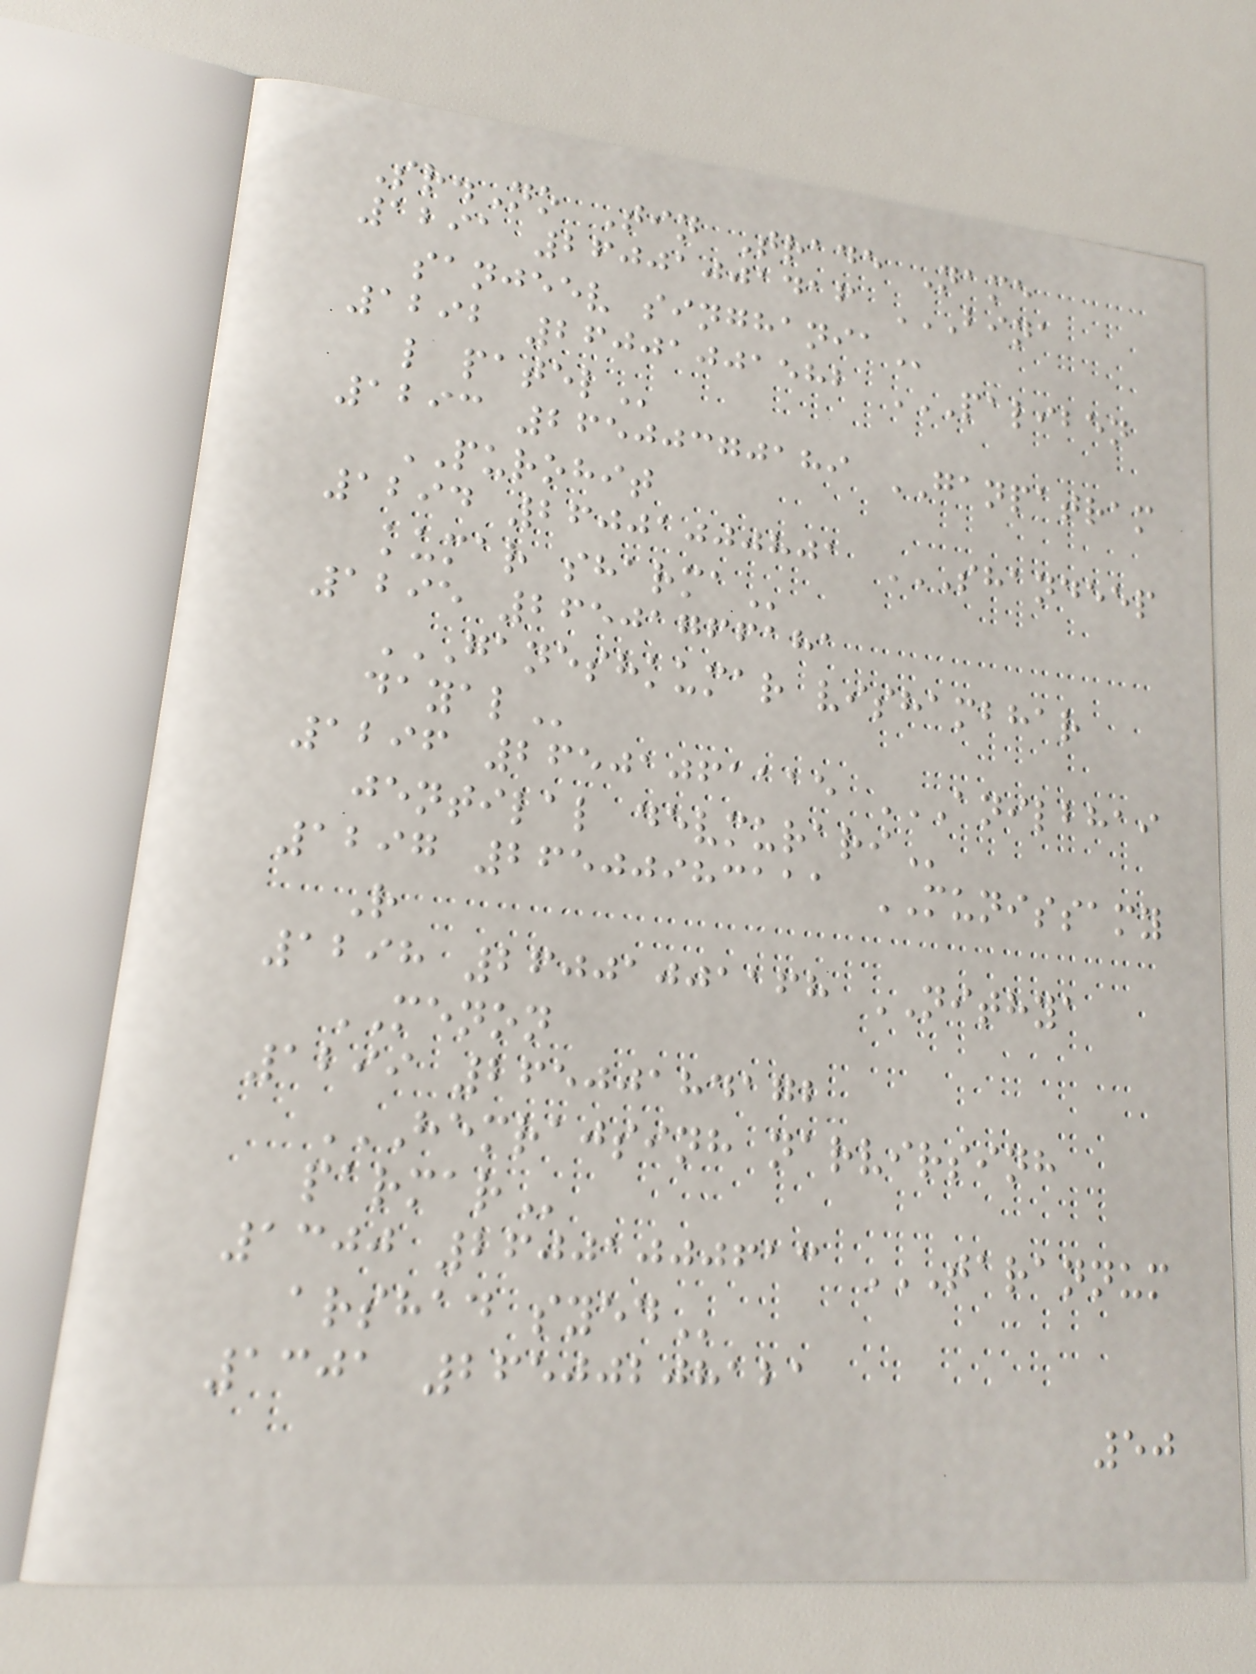Sr.No Tin Trade Name
1291 26001001416 BINA
SANJEEV SINGHANIA
1292 26001001582 PALIBEN
L PATEL
1293 26500370189 GANPATRAM
PUROHIT
1294 26001000801 SHANDEEP
KUMAR SHARMA
1295 26501766181
GANESHKUMAR VISHAMBHAR
DAYAL
1296 26501061115 ANILBHAI
JENTILAL DEVMURARI
1297 26500983111 MUNISSAMY
R
1298 26001001168 NITHYA
MENON
1299 26500184172
HEMRAJSINH NARVIRSINH
PARMAR
1300 26001000613 TARANNUM
ARSHAD SYED
1301 26500208121
50
